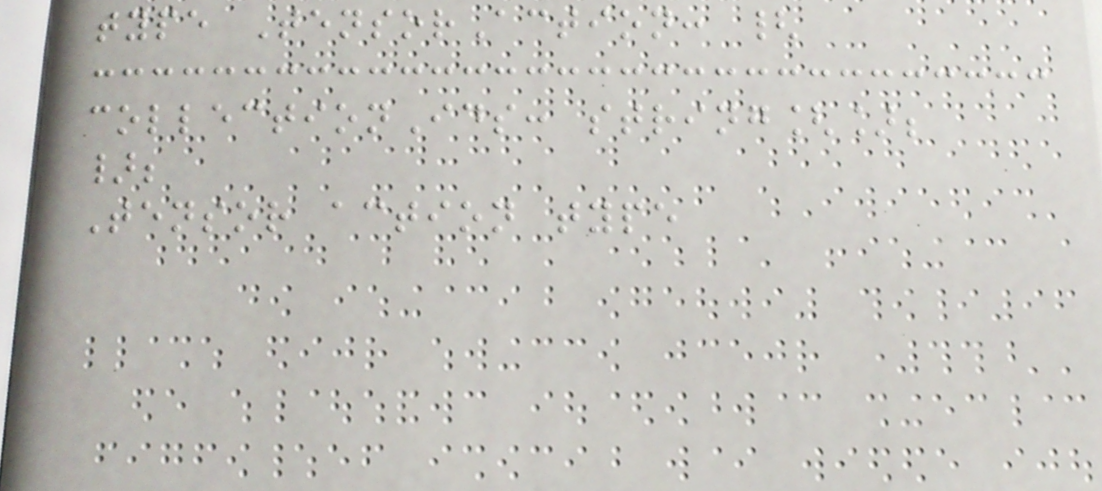type TensorAction: {
collectionIds: string[];
};
Tensor action type
